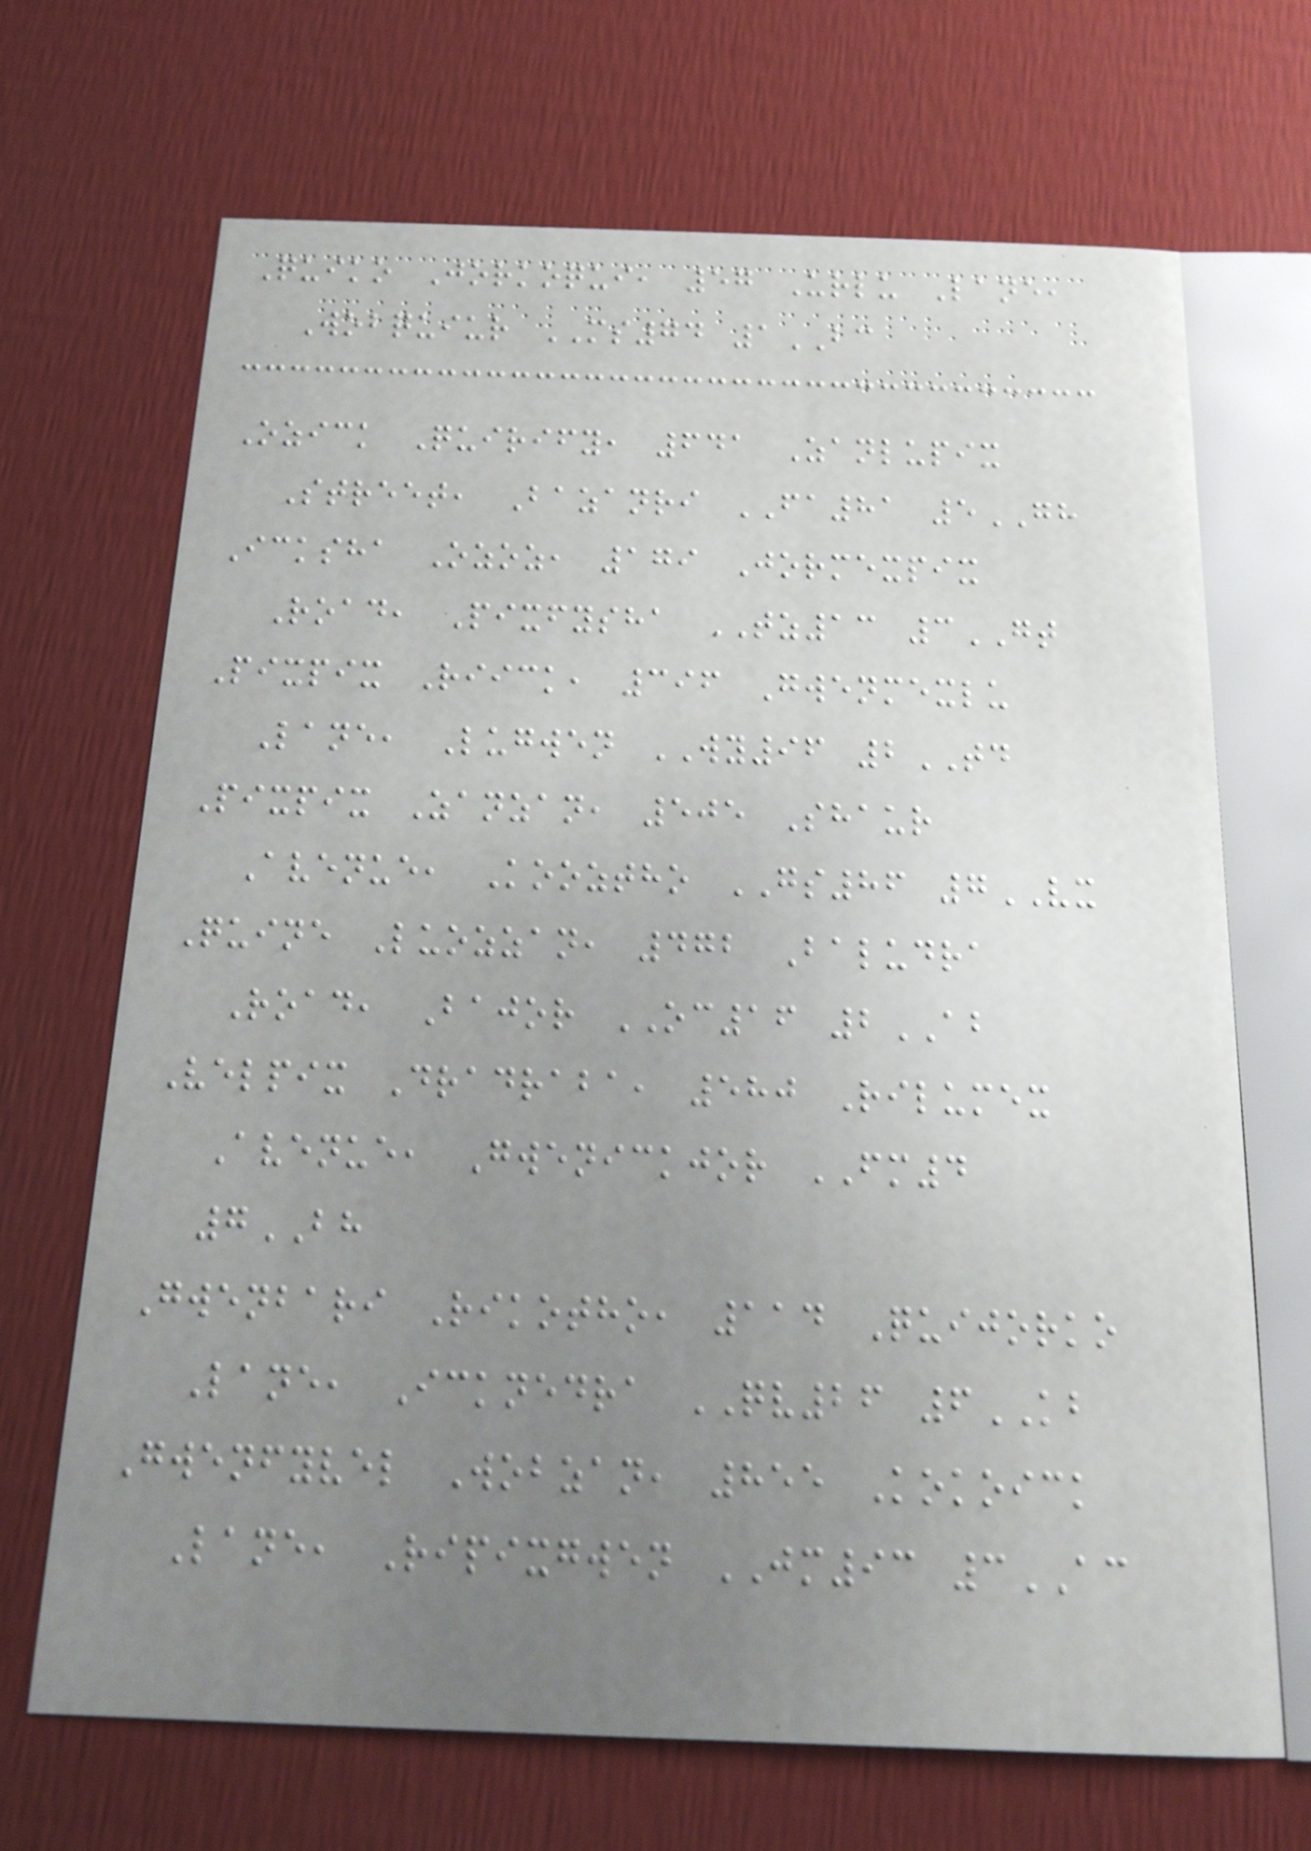Quiko Jorkoqui, 57 Urlu Lane,
Wobquiur MS74 1BC
Ozick Quirify, 641 Zanlupix
Street, Bazanri FA81 5GH
Icksha Ozoz, 179 Jormexpix
Road, Pixfysha TZ13 3GT
Pixpix Riick, 396 Gwenmexlu
Lane, Lugwen WY96 2TD
Pixpix Zanzan, 505 Shaur
Avenue, Kooztho GS86 7VX
Quine Luozzan, 472 Baludra
Road, Bajor OC16 2AB
Velpix Dradraba, 580 Rilumex
Avenue, Gwenickjor FM4
7BH
Gwenbari Rikotho, 114 Quijorko
Lane, Icknedra QV26 6KB
Gwenfyvel Wobzan, 855 Kokoick
Lane, Ripixgwen JM93 3AC
